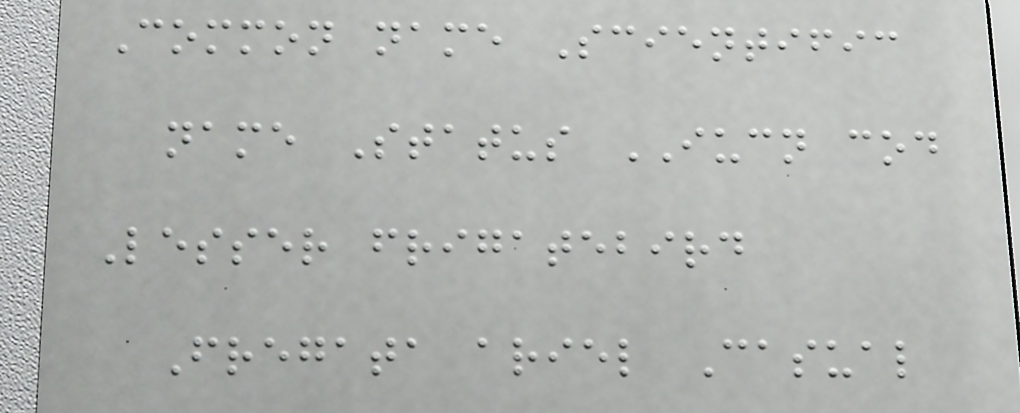Common name Scientific
name Status IUCN cod
Lesser frigatebird
Fregata ariel Casual
